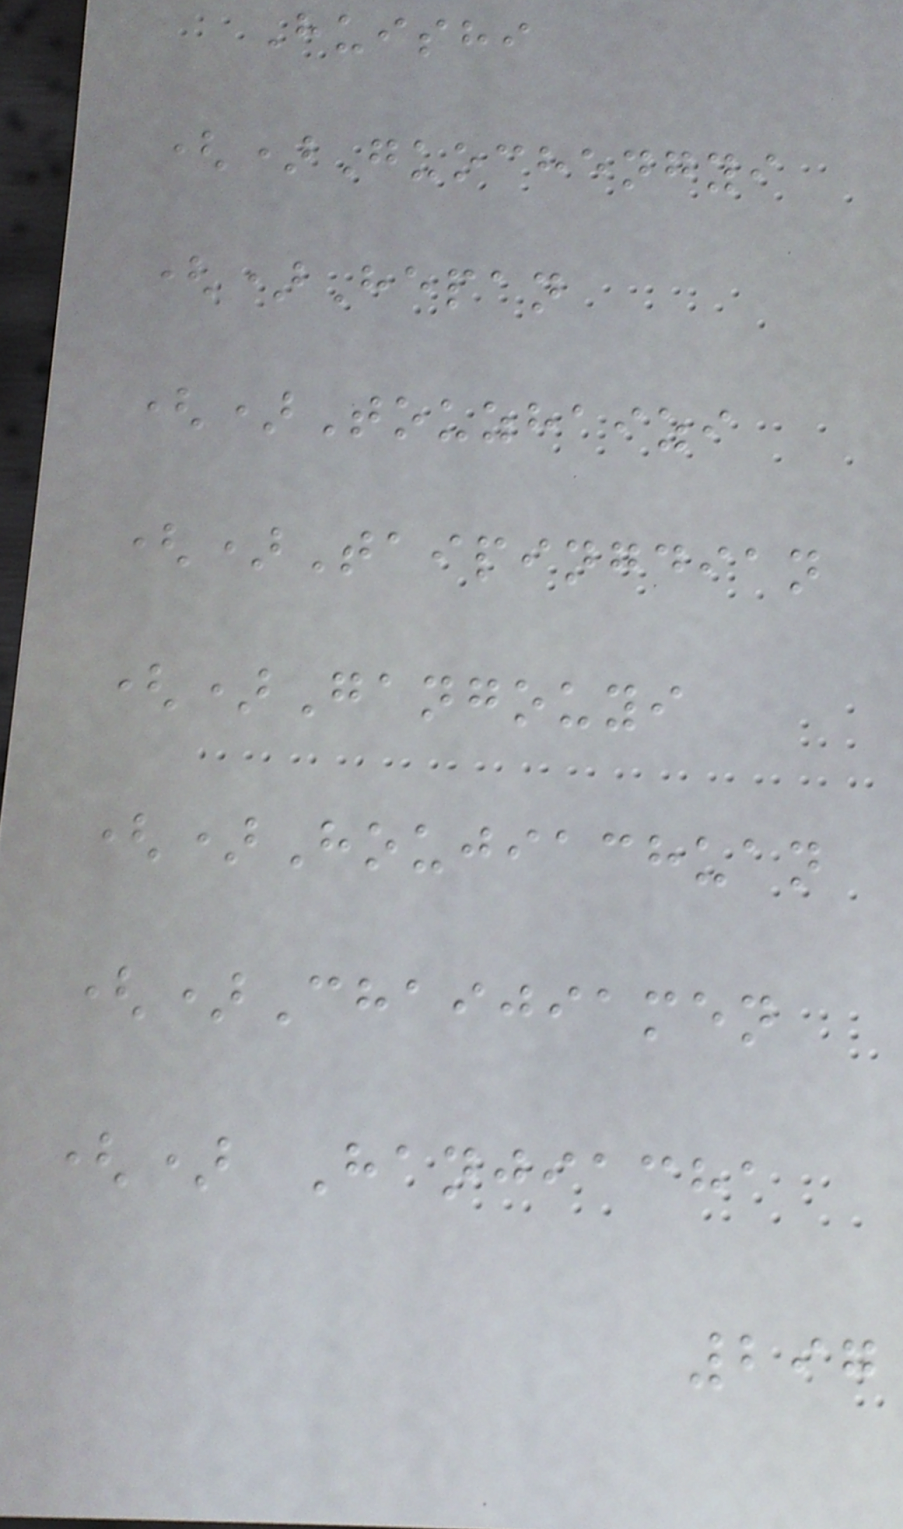Huishi
()Guochengyi
()Hepan
()Touzhaizi
()Taipingdian
()Gangouyi
()Houjiachuan
()Chaijiamen
() Hanjiacha
297
